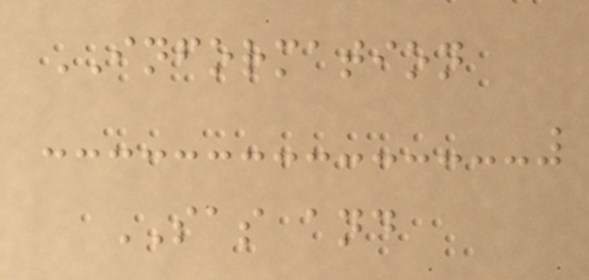INFORMATION
SAS and
